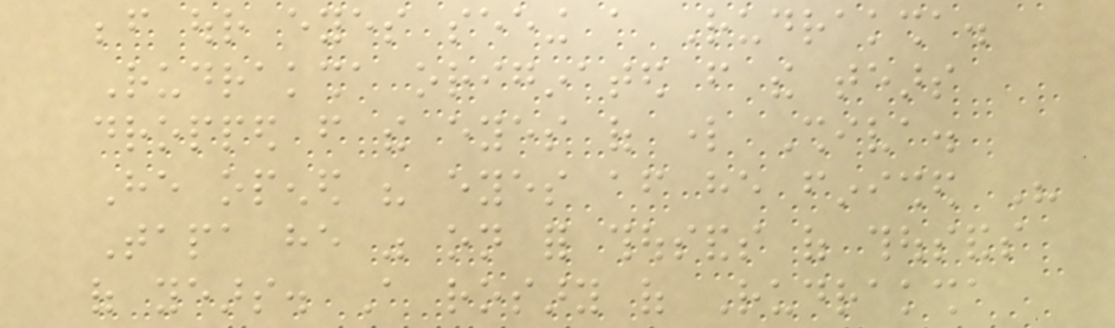before our eyes seeing a Rudraksha.
Rudraksha originated from the tears
dropped from the eyes of lord Shiva.
He opened his eyes after he finished His
Tapa he was on for thousands of thousands
of years. A rosary of Rudraksha
